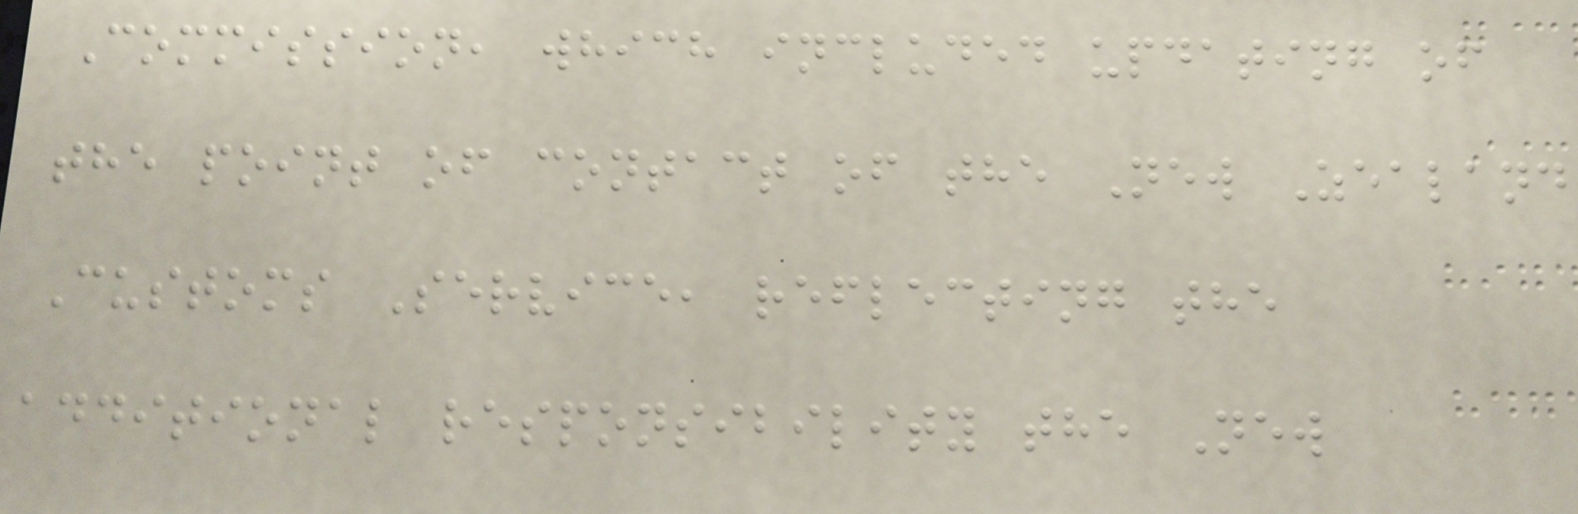Commission, which included updating of
the point of contact of the New Zealand
Customs Service, reflecting the
additional responsibility the New
